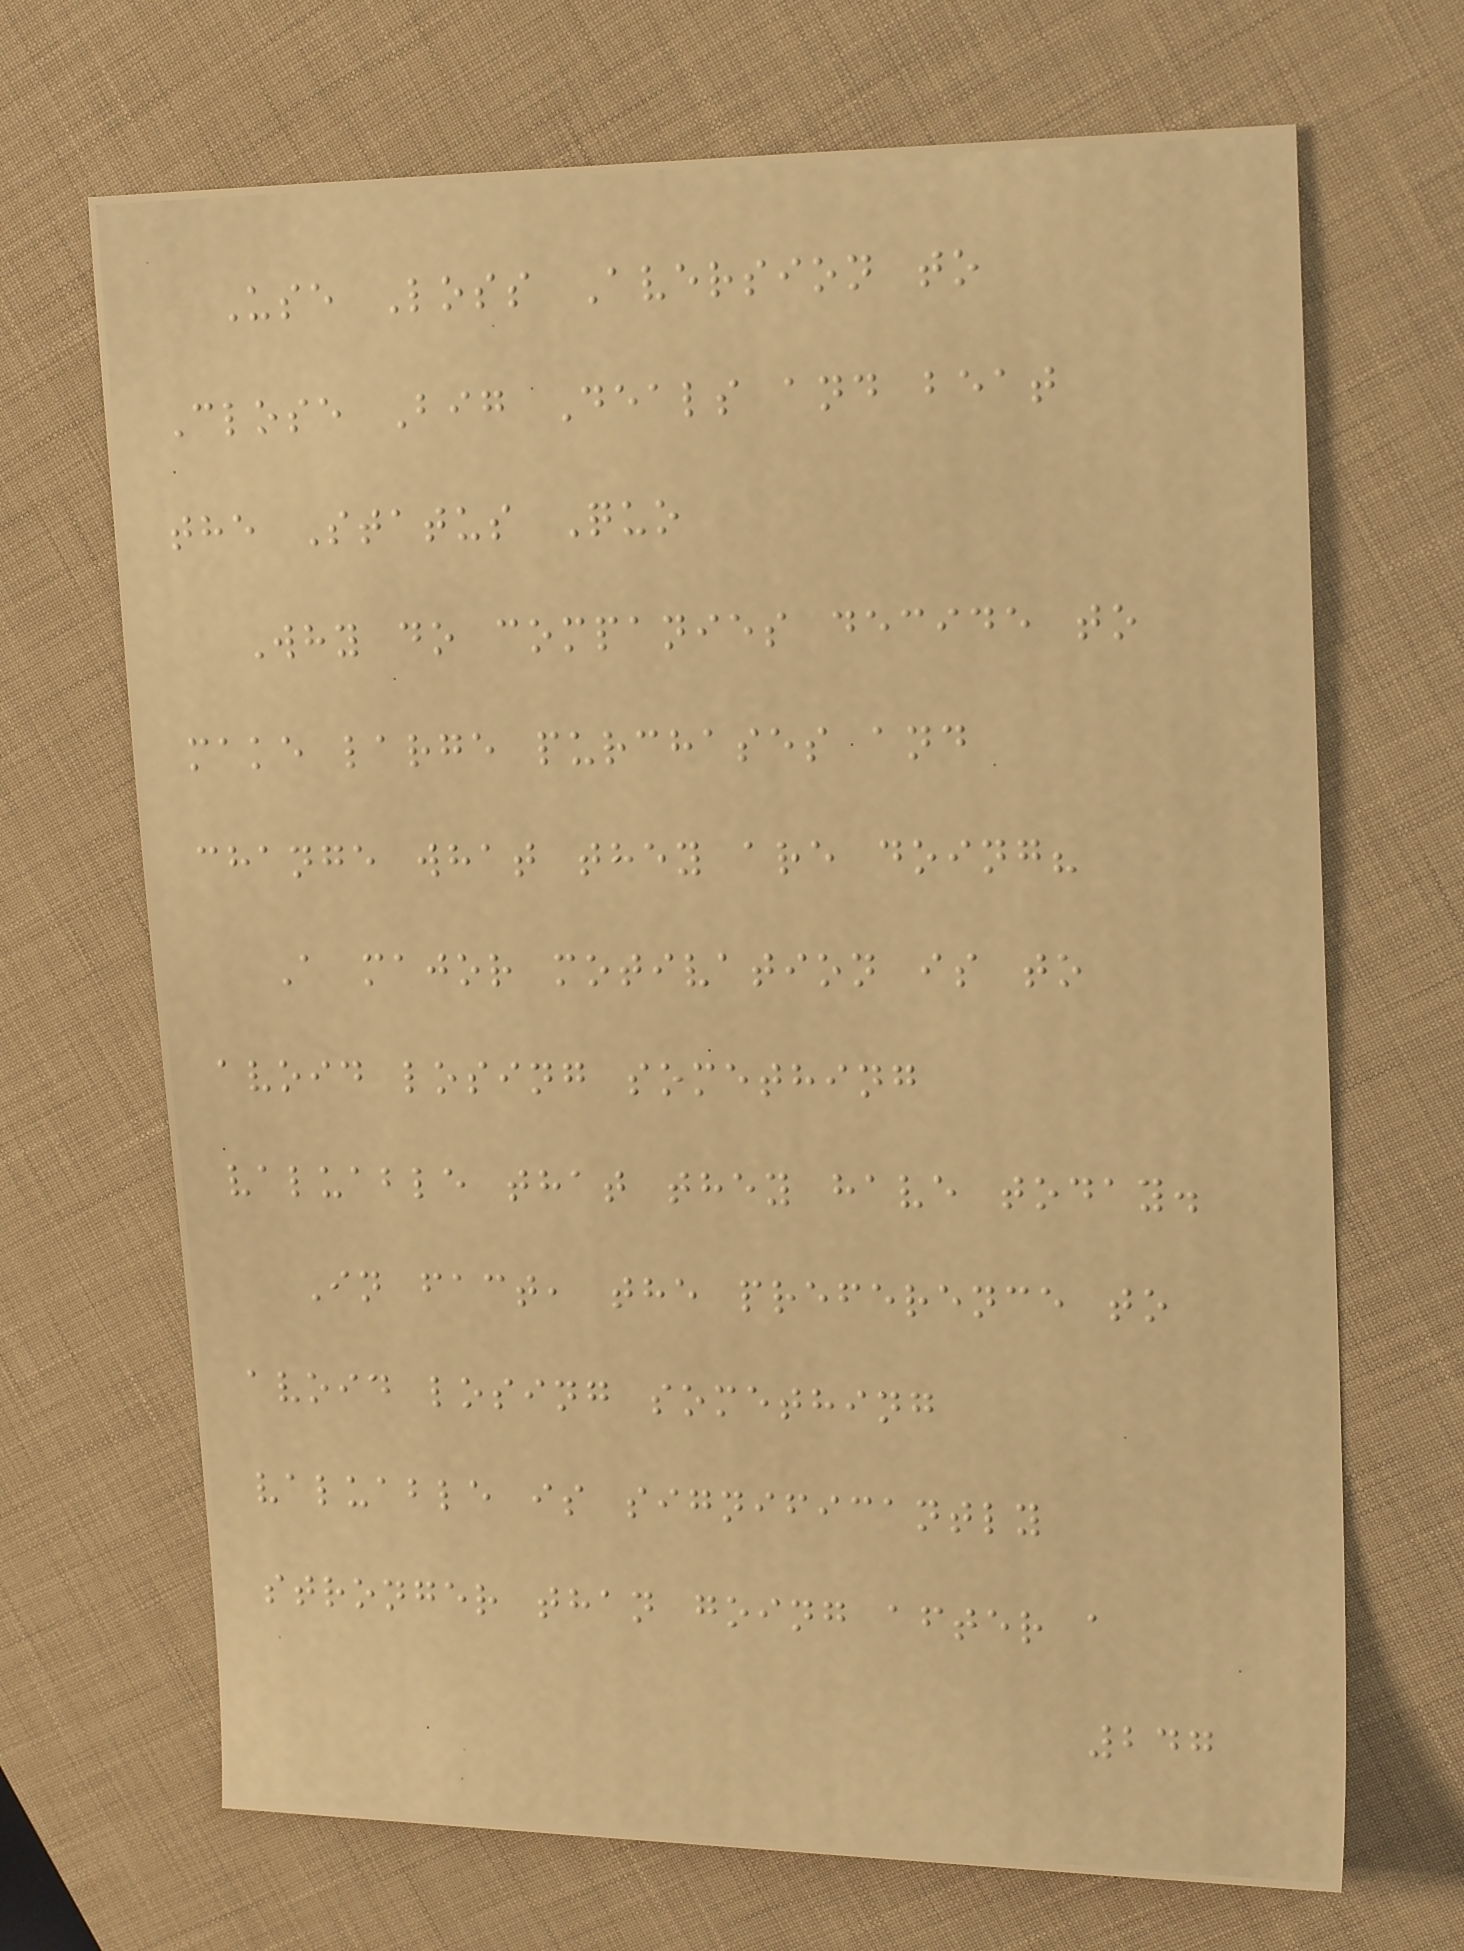Use Loss Aversion to
Close Big Deals and beat
the Status Quo
Why do companies decide to
make large purchases and
change what they are doing?
A major motivation is to
avoid losing something
valuable that they have today.
In fact, the preference to
avoid losing something
valuable is significantly
stronger than going after a
247
